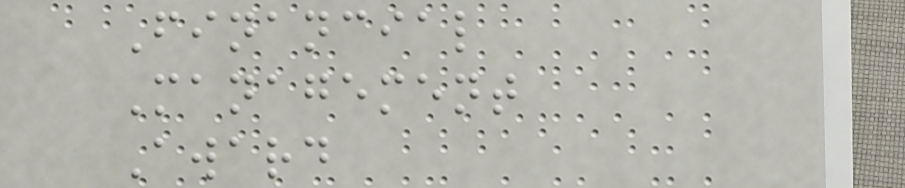Financial
Management
Award
